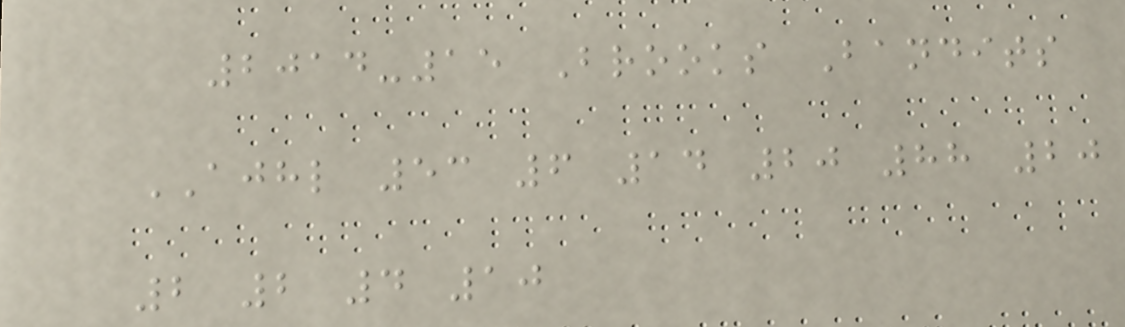2014-15 Brooks Bandits
AJHL 53 6 14 20 88 20
2 2 4 10
